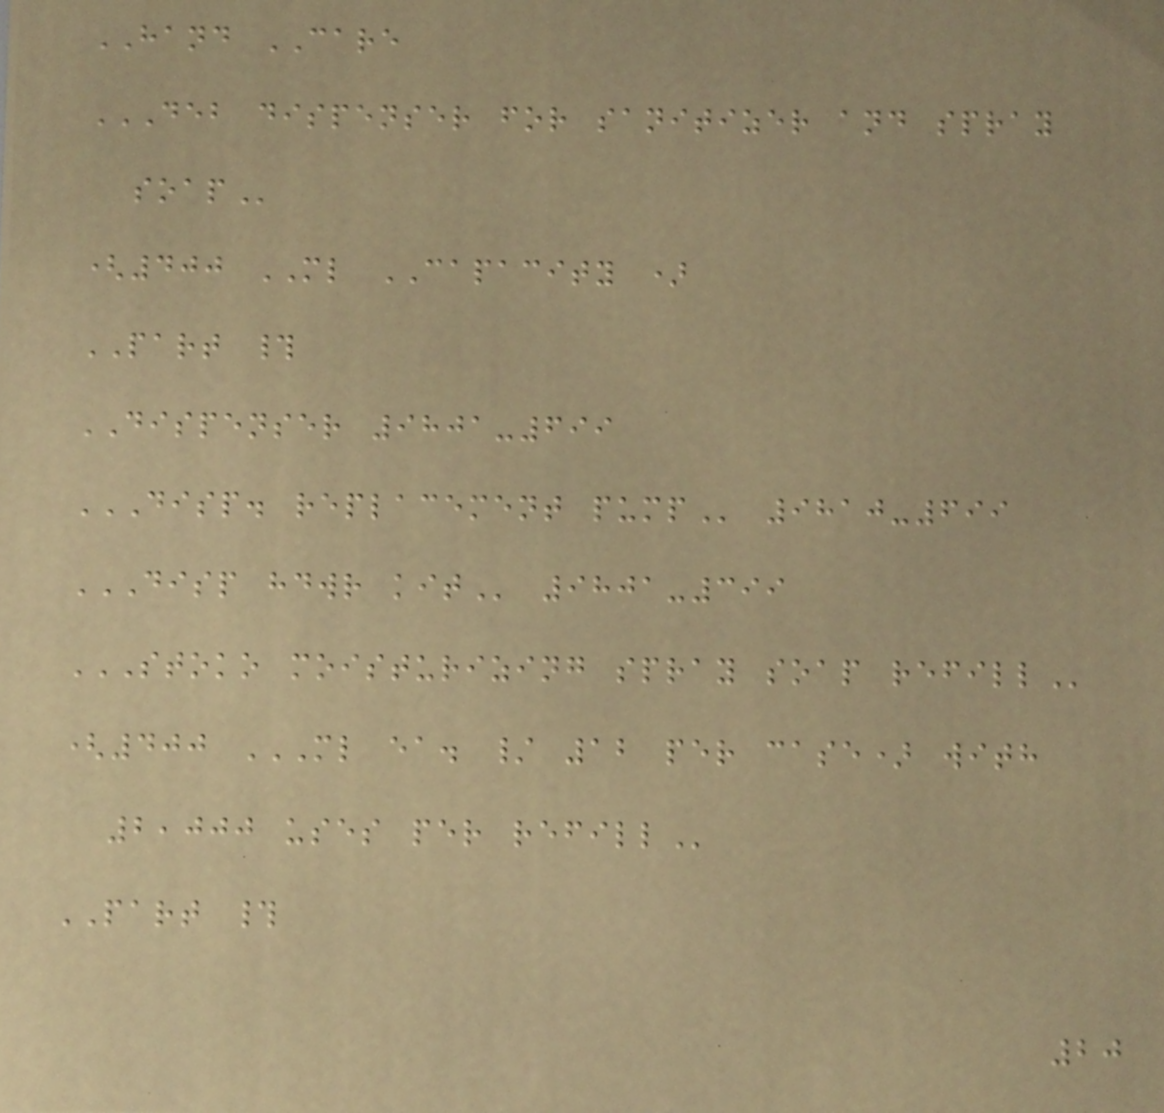HAND CARE
DEB DISPENSER FOR SANITIZER AND SPRAY
SOAP
(400 ML CAPACITY )
PART #
DISPENSER 9801-699
DISP. REPLACEMENT PUMP 9810-699
DISP HDWR KIT 9801-399
STOKO MOISTURIZING SPRAY SOAP REFILL
(400 ML EA. / 12 PER CASE) WITH
2,000 USES PER REFILL
PART #
20
